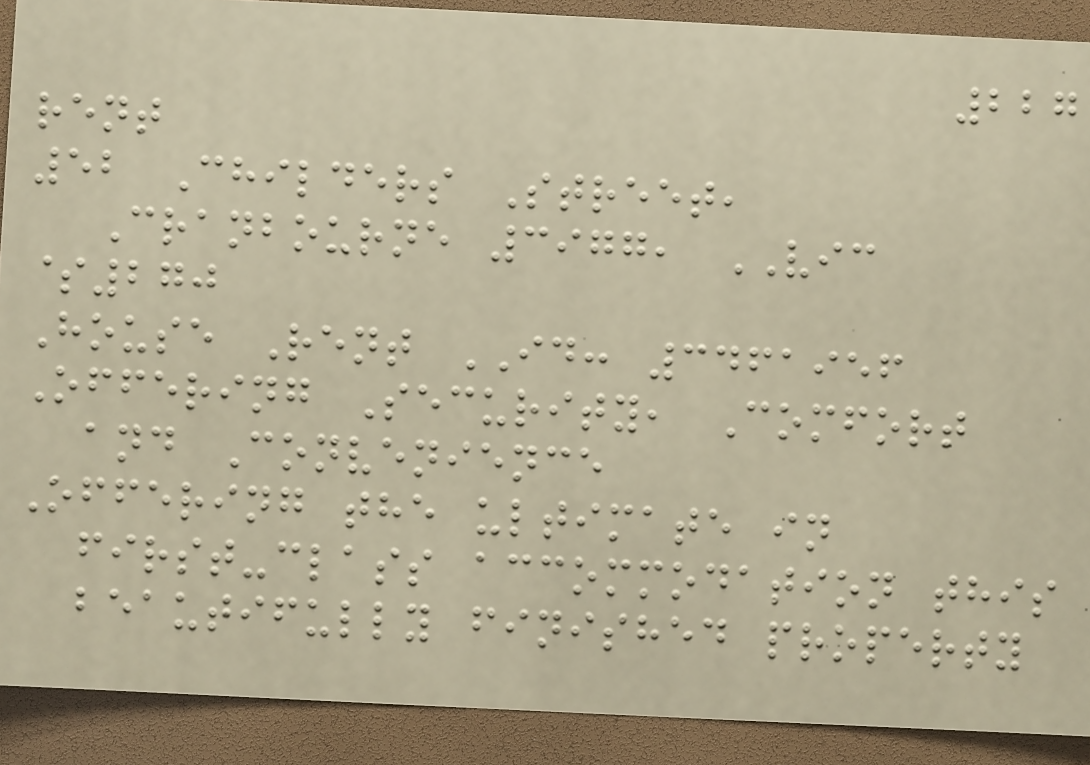227
rent
52 Childers Street,
Cranbourne 3977, VIC
$270
House Rent ID: 3461956
Offering Security, Comfort
and Convenience
Offering the ultimate in
first-class accommodation this
beautifully finished property
